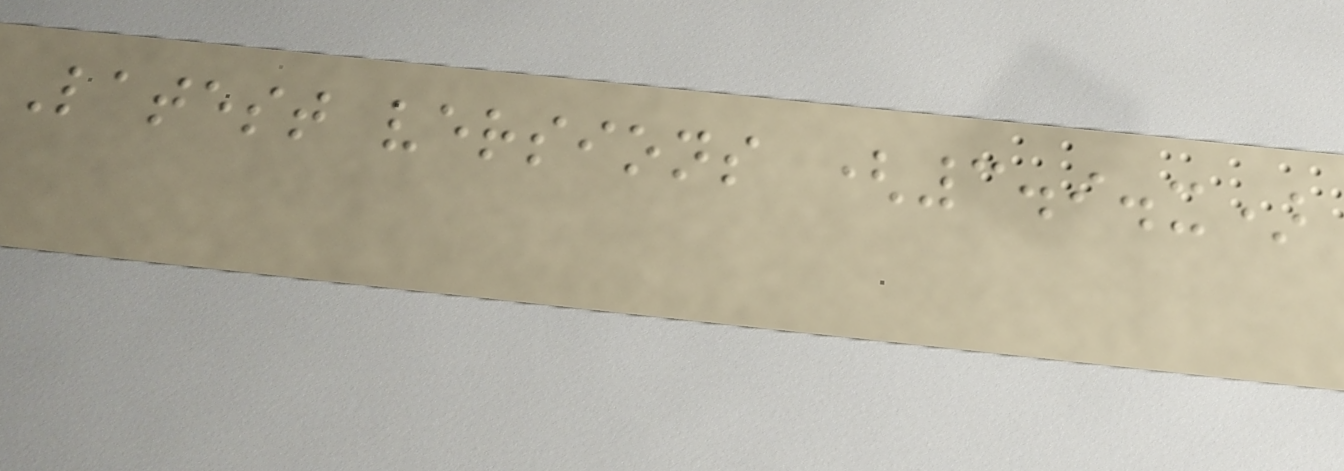Latest versions (3.9.x)
